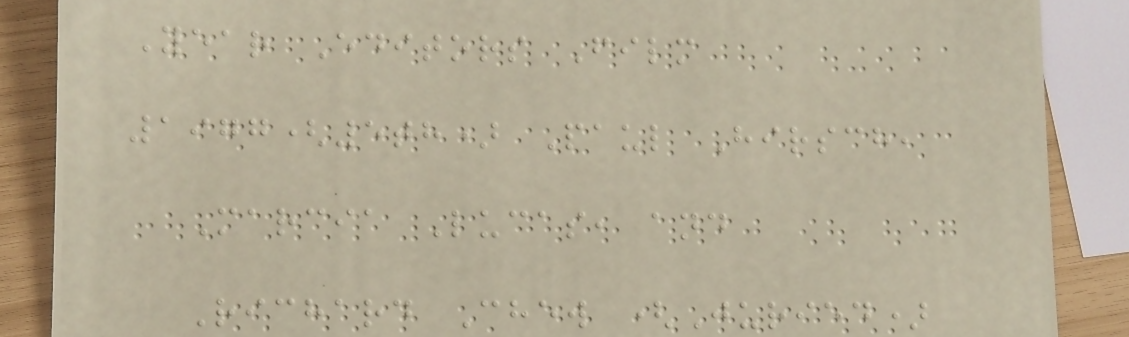Year Editors Film
1977(5th) Paul Hirsch,
Marcia Lucas, and
Richard Chew (Juried)
